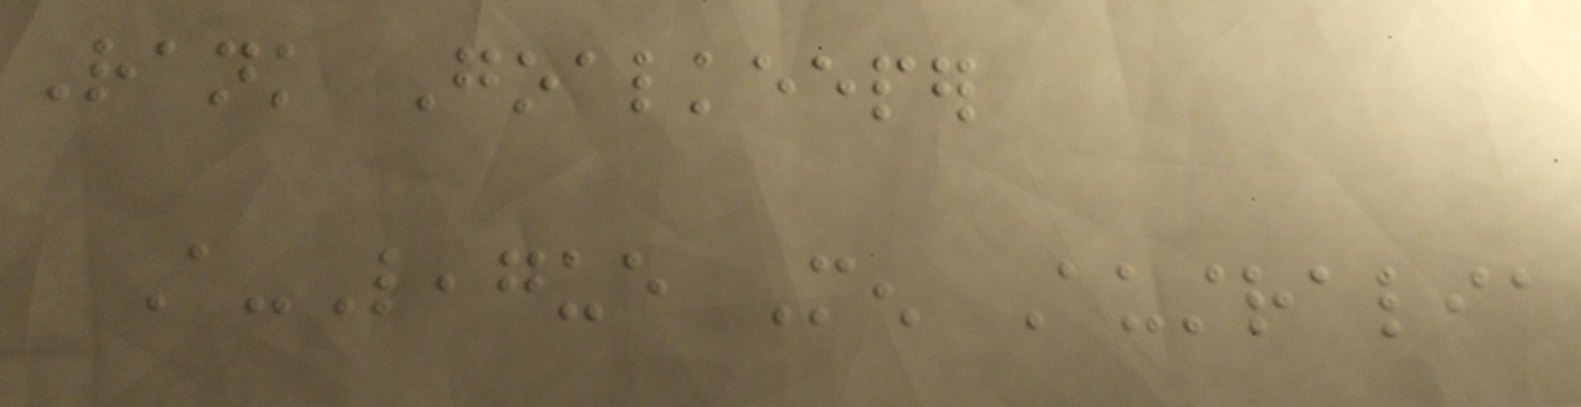Rank Goalkeeper
A-League Men Australia
